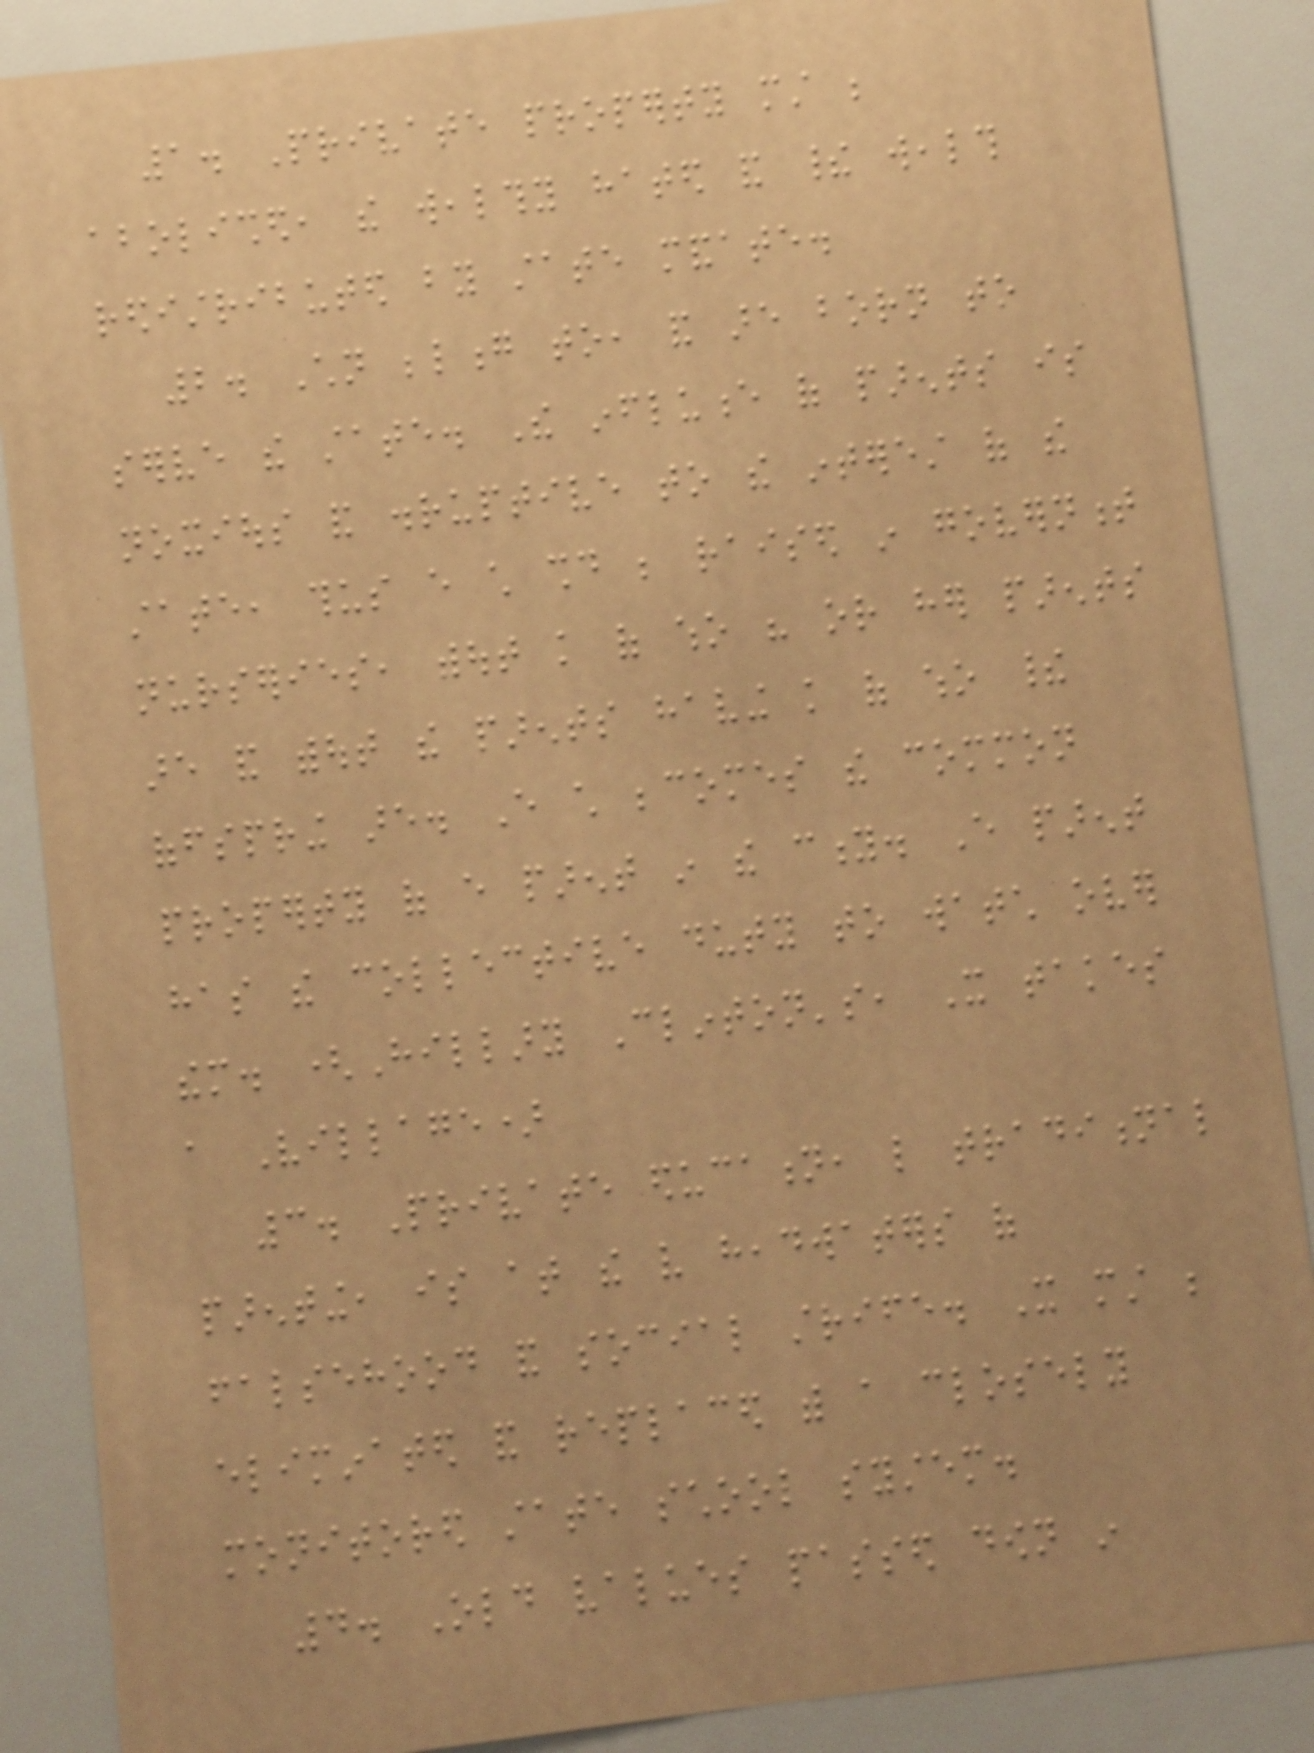1. Private property must be
abolished, the wealthy hated and their wealth
redistributed by state mandate.
2. Children belong to, and are born to
serve the state. The influence of parents is
noxious and disruptive to the interest of the
state, thus every child should be raised in government
nurseries, without knowledge of who his or her parents
are and without the parents having knowledge of who their
offspring are. Every child becomes the common
property of every parent in the city. Every parent
has the collective duty to watch over
them. (Hillary Clinton's, It takes
a Village)
3. Private education, like traditional
parenting, is at the very headwaters of
falsehood and social strife. It must be
eliminated and replaced with a closely
monitored state school system.
4. Old values passed down in
